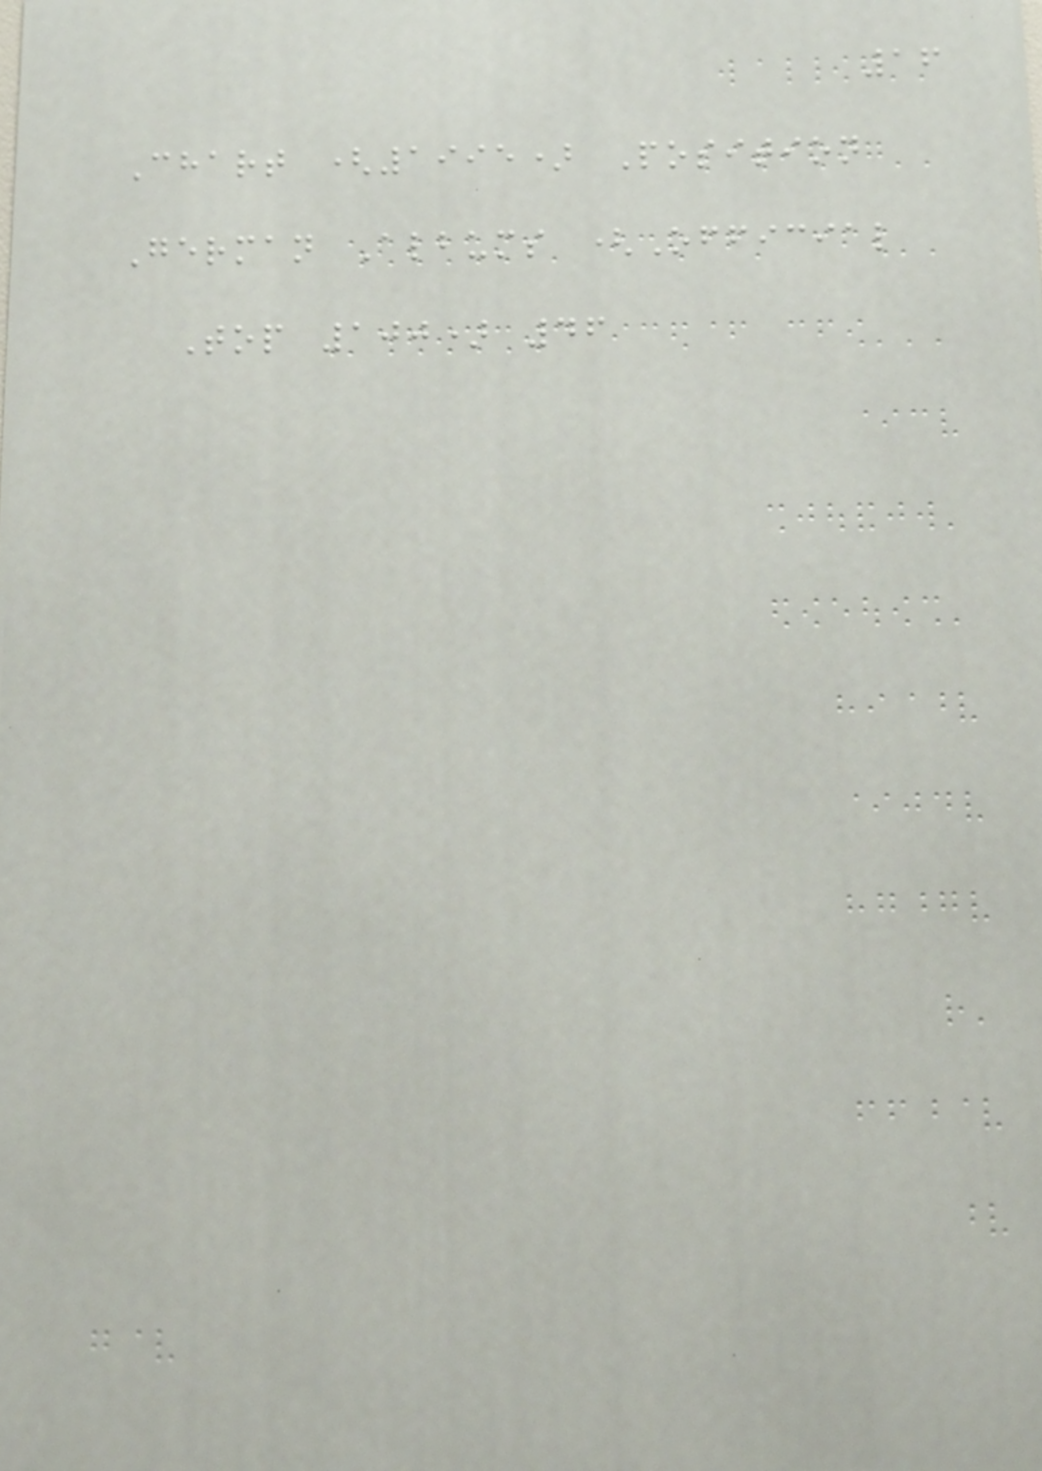16
Chart (1995) Position
German Albums (Official
Top 100) 46
